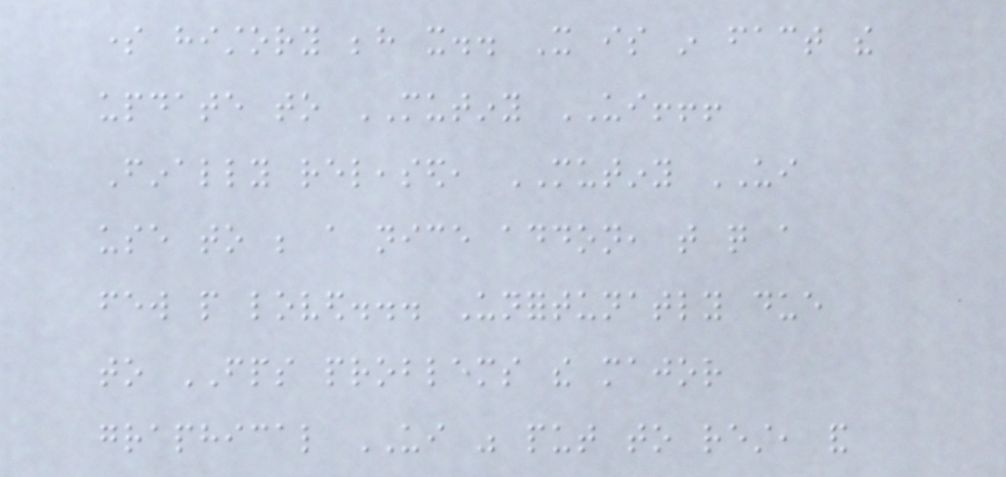some history behind it.. It is in fact the
update to MUTINY UI!!!
Finally released, MUTINY UI
use to be a nice addon, that quite a
few people loved... Unfortunatly due
to FPS problems the major
graphical UI was put to rest, and
